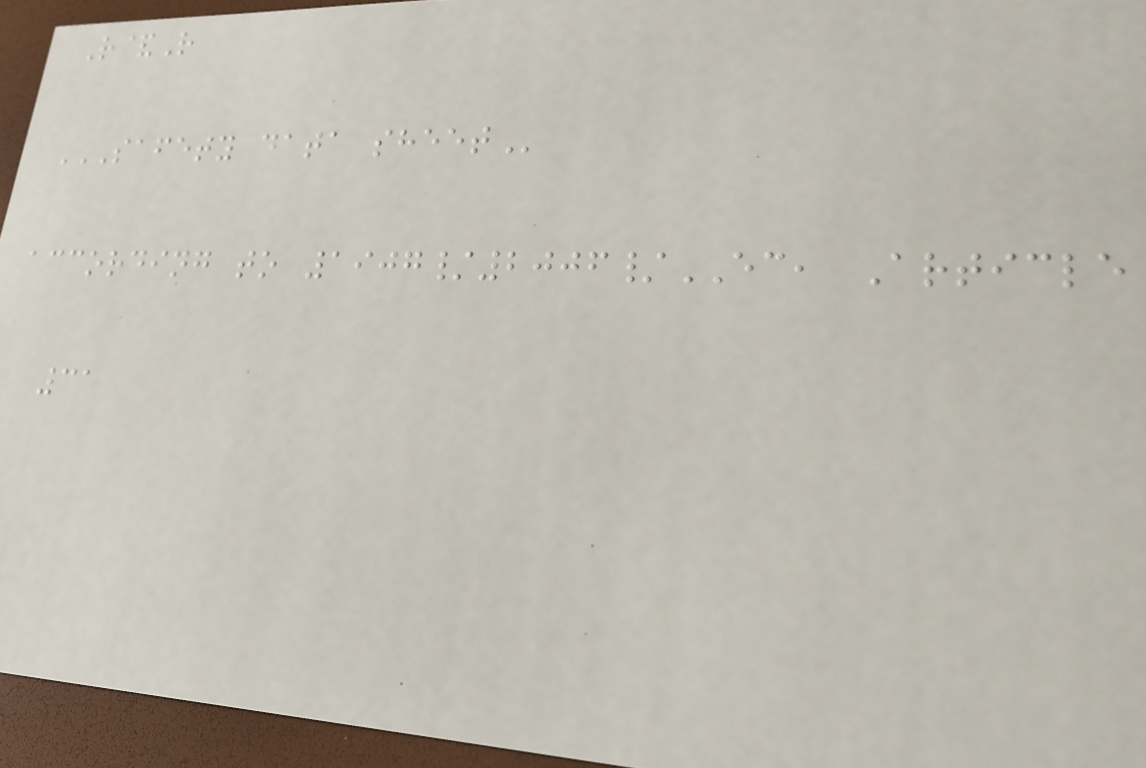R&R
SAFETY DATA SHEET
according to 1907/2006/EC, Article
31
